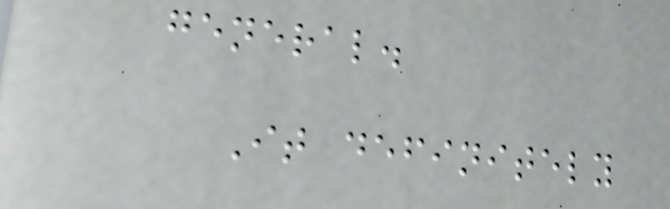general.
It definitely
